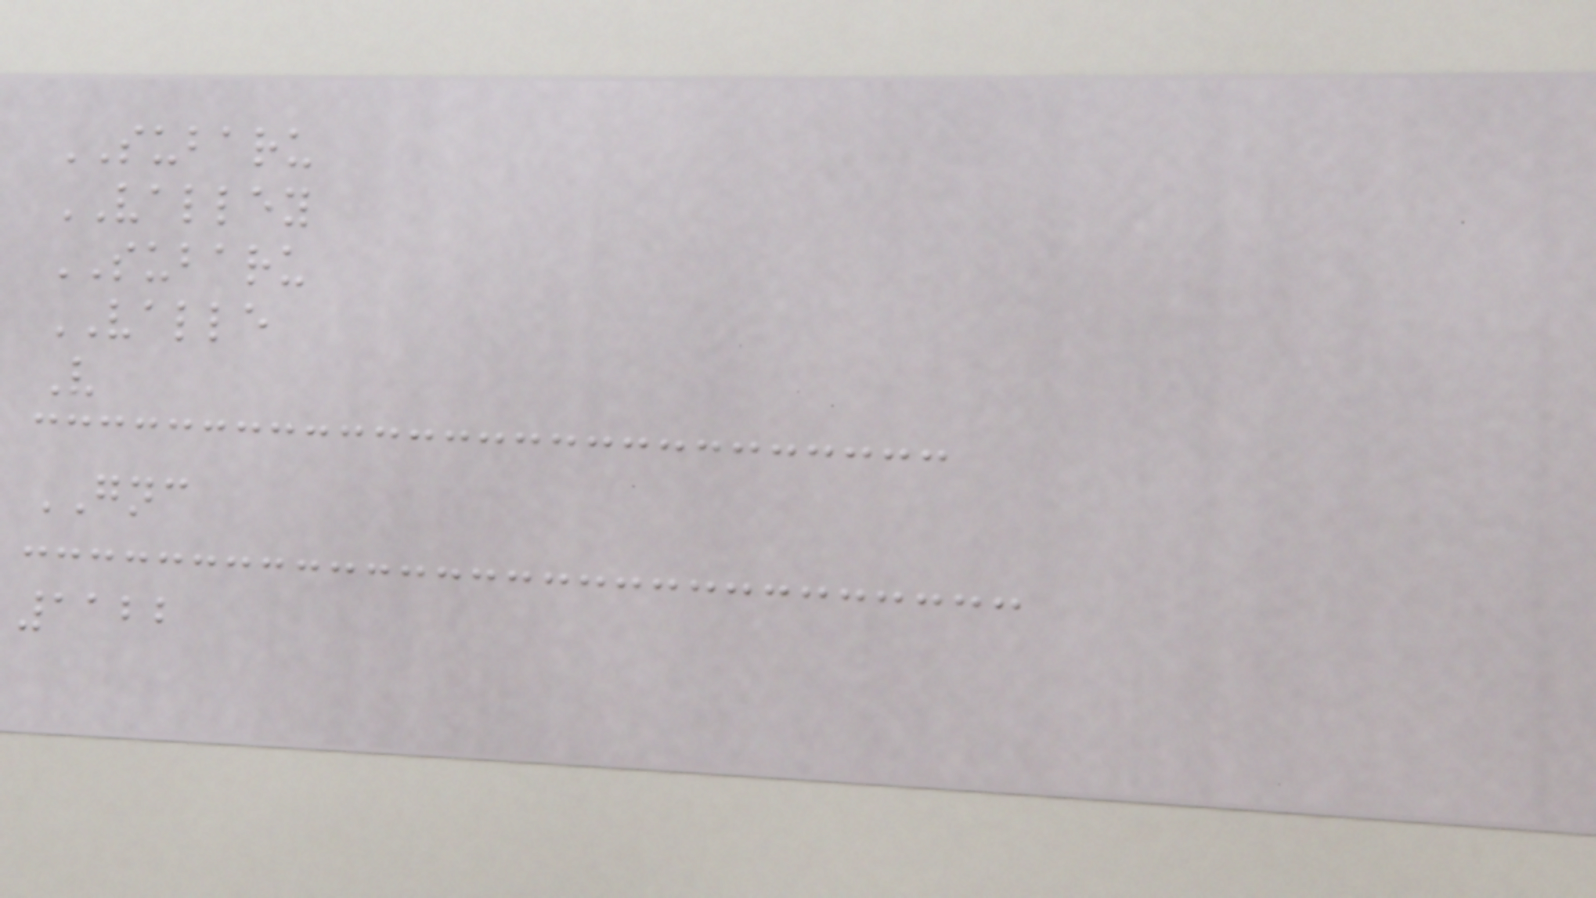SUBARU
VALLEY
SUBARU
VALLE
V
GNC
1122
